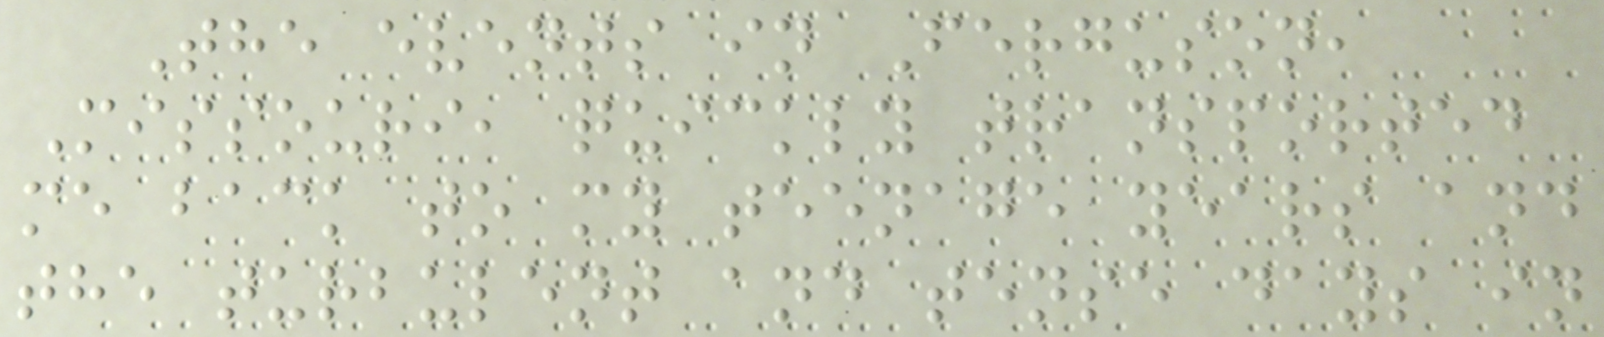The events in Ferguson,
Missouri, quickly transported
me back to my teenage years and
the turbulent and tense days in
